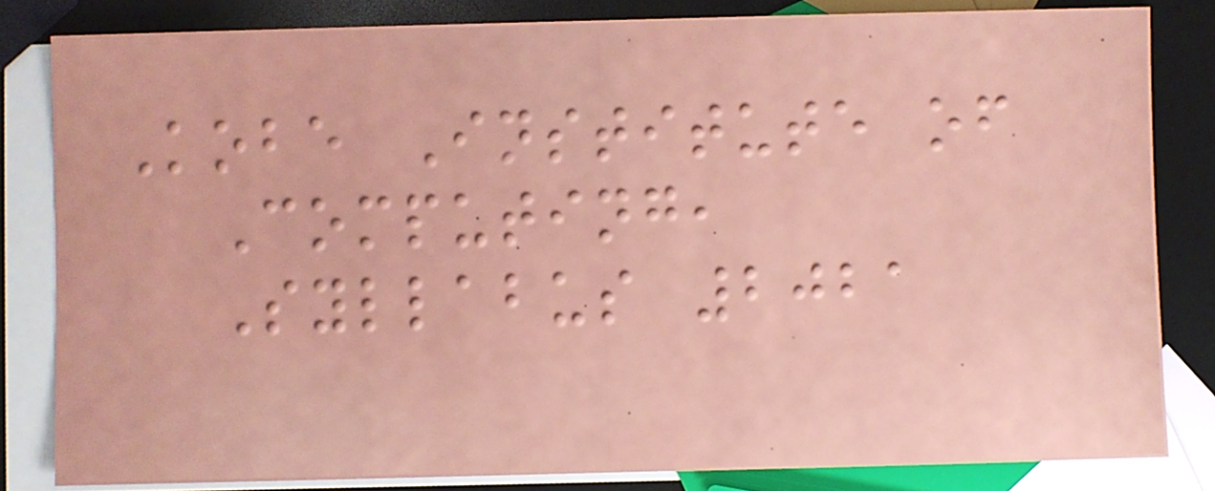Kobe Institute of
Computing,
Syllabus 2021
